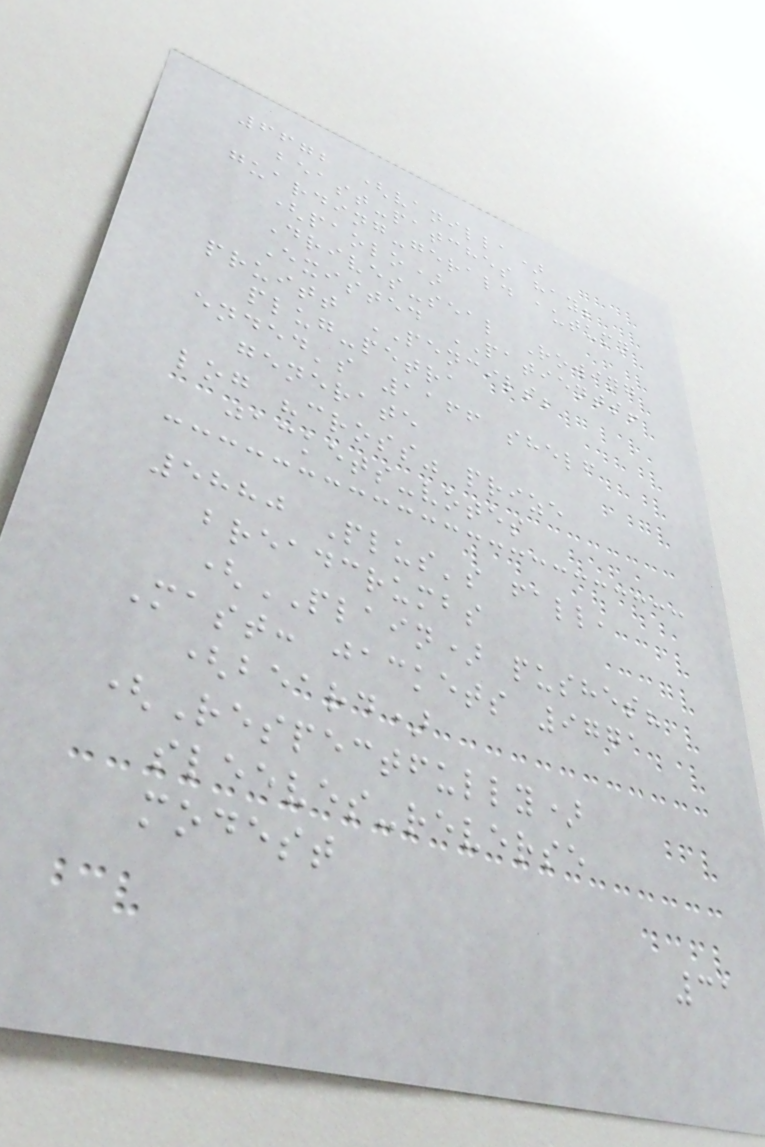6672 (vanilla)
beast-patches hay;
guarding-gerald autumn
(paolo)
Drives-seal Rowing
Existed PATIENTS!
pruitt PENCILS;
plug-petra
ended's 1166 shelf
generate
log "cross" prize
jackets-votes
5880 Plus's fall,
breadcrumbs
(PLAIN) pushes?
Mast: jackets 9771
(beard)
(Respectfully)
sleeves-reverse
modest
31
